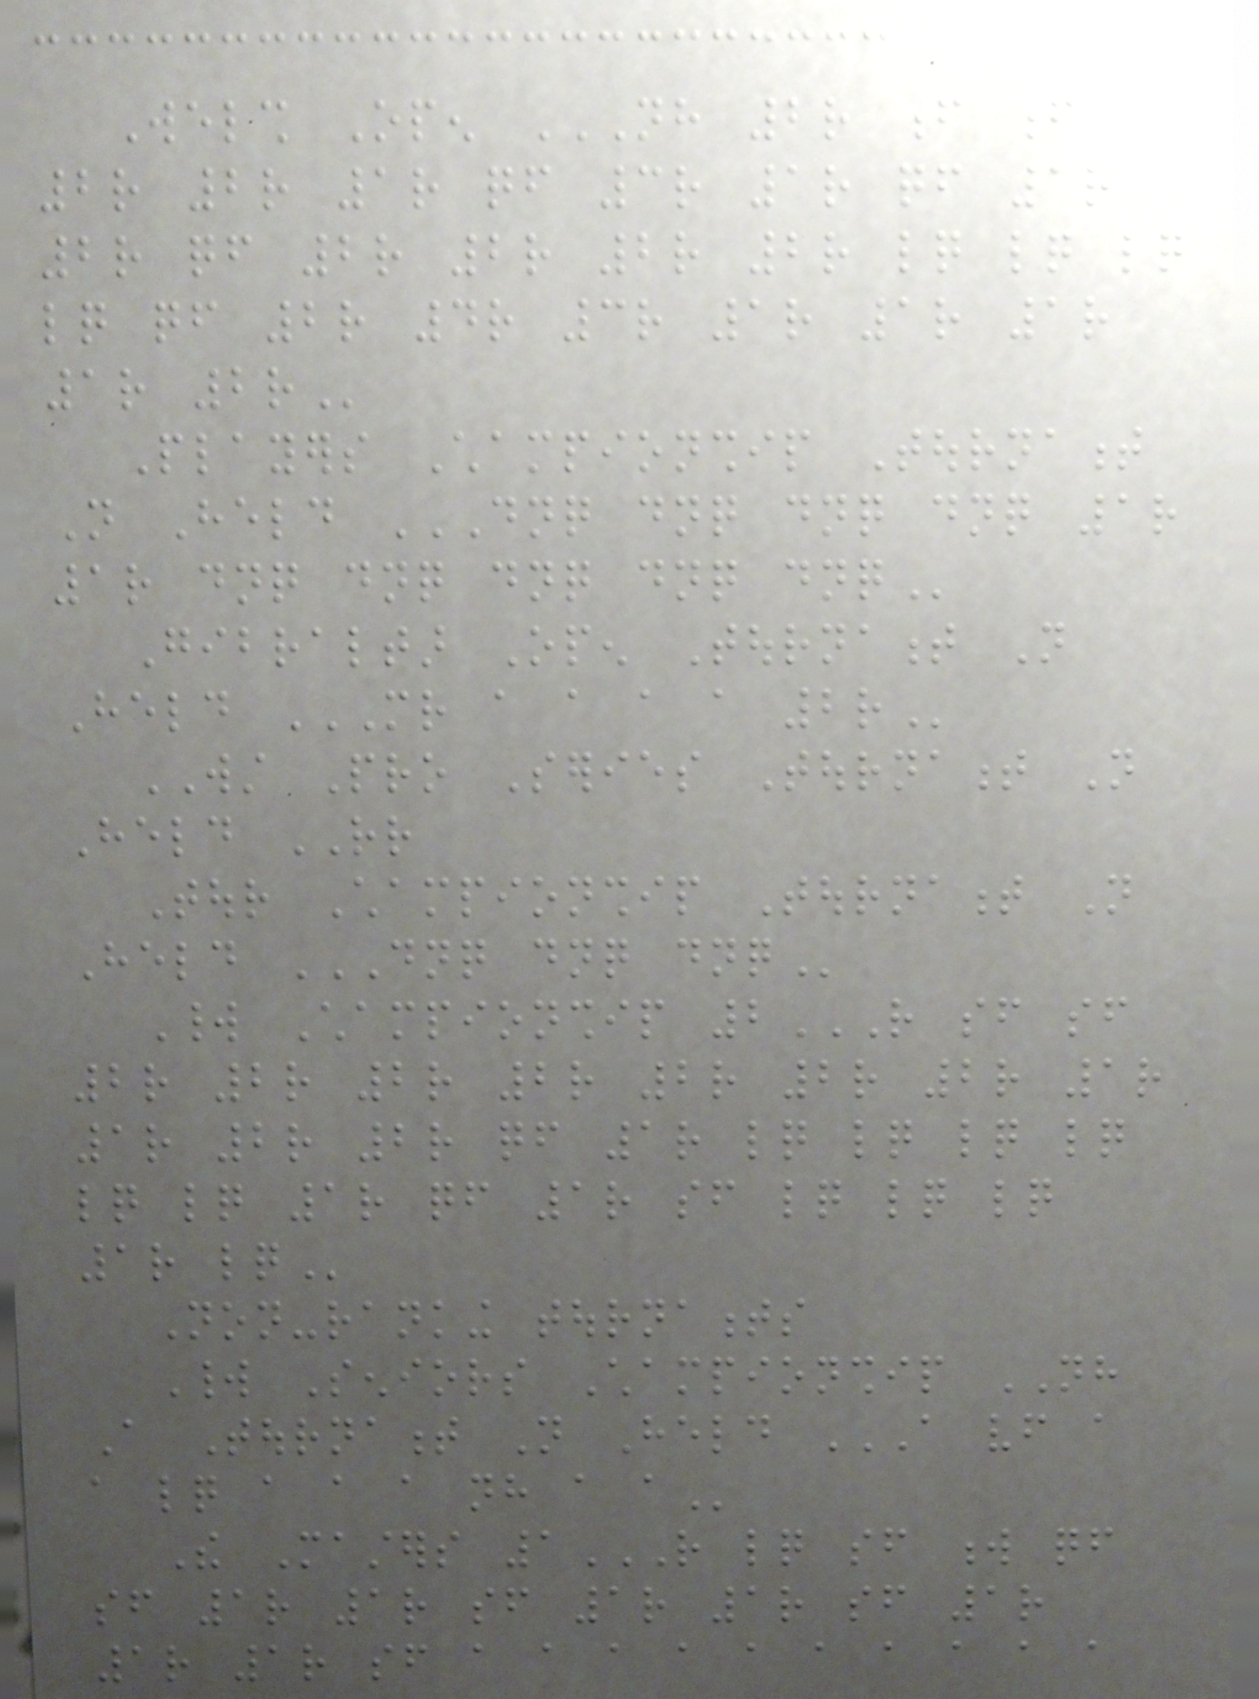Welsh Open NH 2R F F
2R 2R 1R QF 3R 1R QF 1R
2R QF 2R 2R 2R 2R LQ LQ LQ
LQ QF 2R 4R 3R 1R 1R 1R
1R 2R
Players Championship Tournament
Not Held DNQ DNQ DNQ DNQ 1R
1R DNQ DNQ DNQ DNQ DNQ
Gibraltar Open Tournament Not
Held MR A A A A 2R
WST Pro Series Tournament Not
Held RR
Tour Championship Tournament Not
Held DNQ DNQ DNQ
World Championship 2R SF SF
2R 2R 2R 2R 2R 2R 2R 1R
1R 2R 2R QF 1R LQ LQ LQ LQ
LQ LQ 1R QF 1R SF LQ LQ LQ
1R LQ
Non-ranking tournaments
World Seniors Championship NH
A Tournament Not Held A VF A
A LQ A A A NH A A
The Masters 1R LQ SF W QF
SF 1R 1R SF 1R 1R SF 1R
1R 1R SF A A A A A A A A A A
